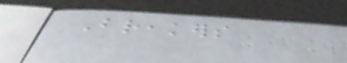Breakers
